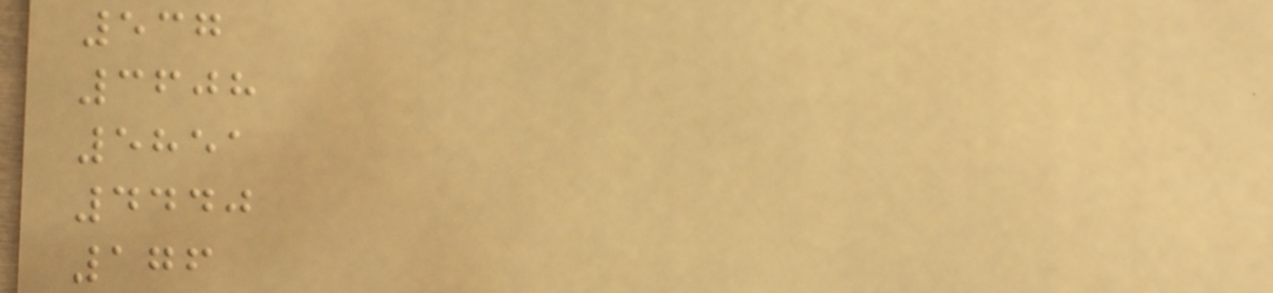537
3608
5851
4440
176
